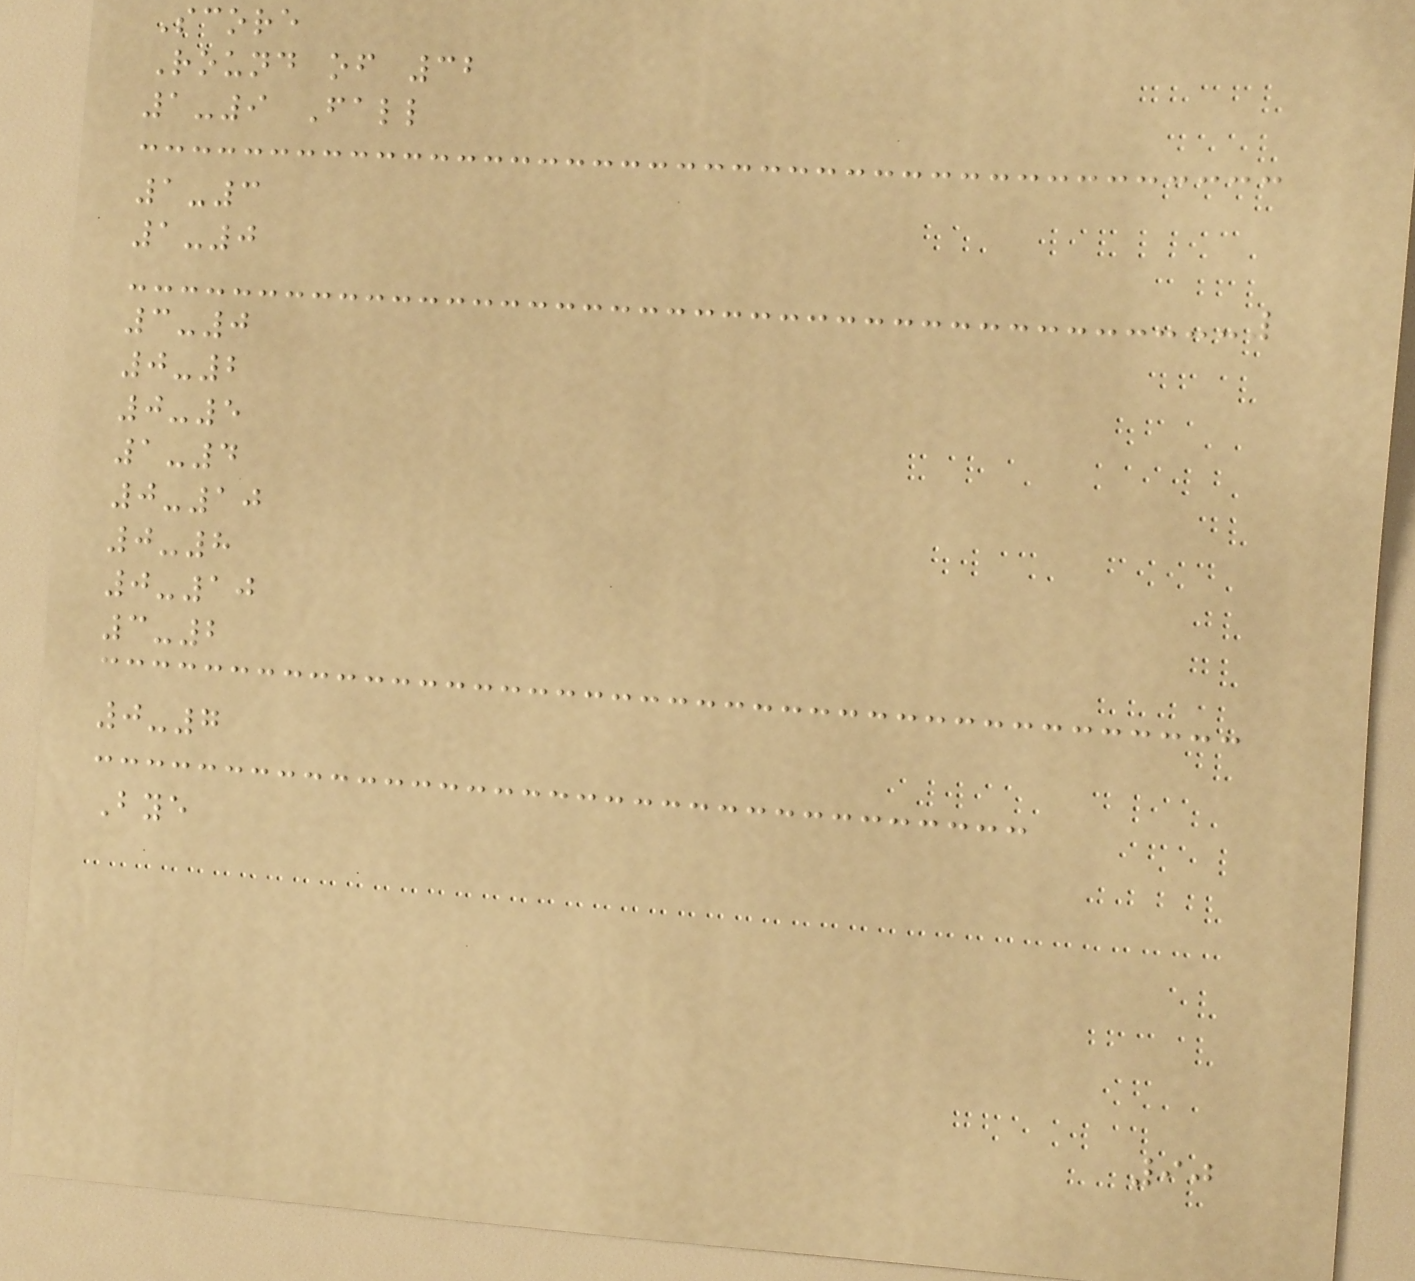Score
Round of 32
1-9 Fall
1-3
1-0
3-0
0-2
0-5
1-4
0-10
0-8
0-10
3-2
0-7
Bye
90
